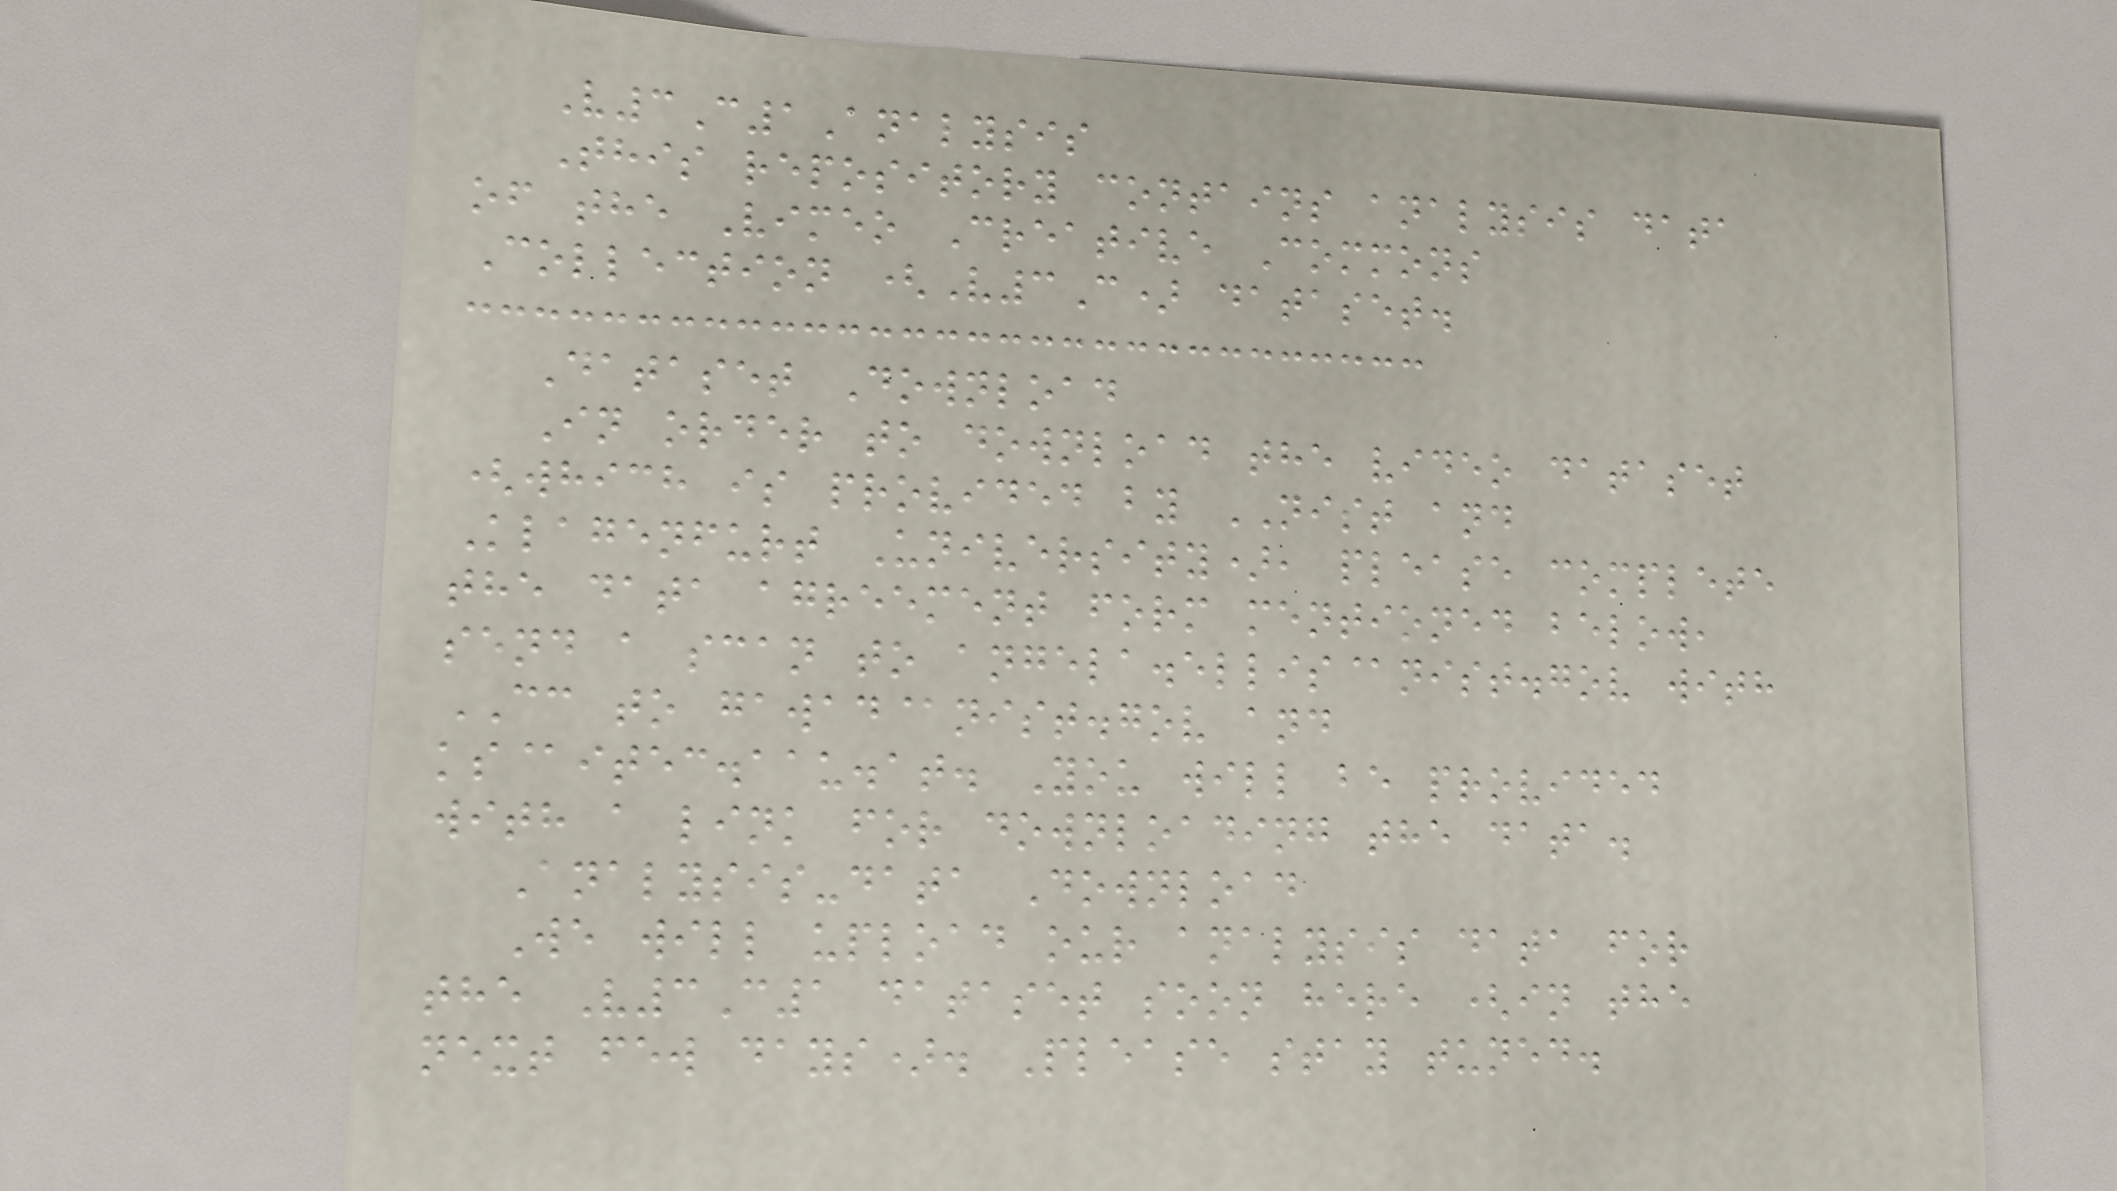V3C1Analysis
This repository contains analysis data
of the Vimeo Creative Commons
Collection (V3C) dataset.
Dataset Download
In order to download the video dataset
(which is provided by NIST and
Klagenfurt University), please complete
the data agreement form mentioned below,
send a scan to angela.ellis@nist.gov with
CC to gawad@nist.gov and
ks@itec.aau.at. You will be provided
with a link for downloading the data.
Analysis-data Download
We will upload our analysis data for
the V3C1 dataset soon here (in the
next few days). Please stay tuned.
